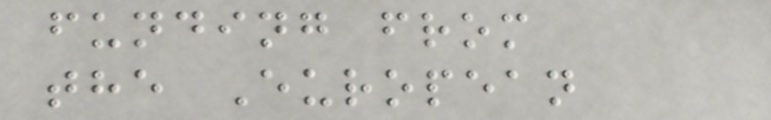funding from
the European
